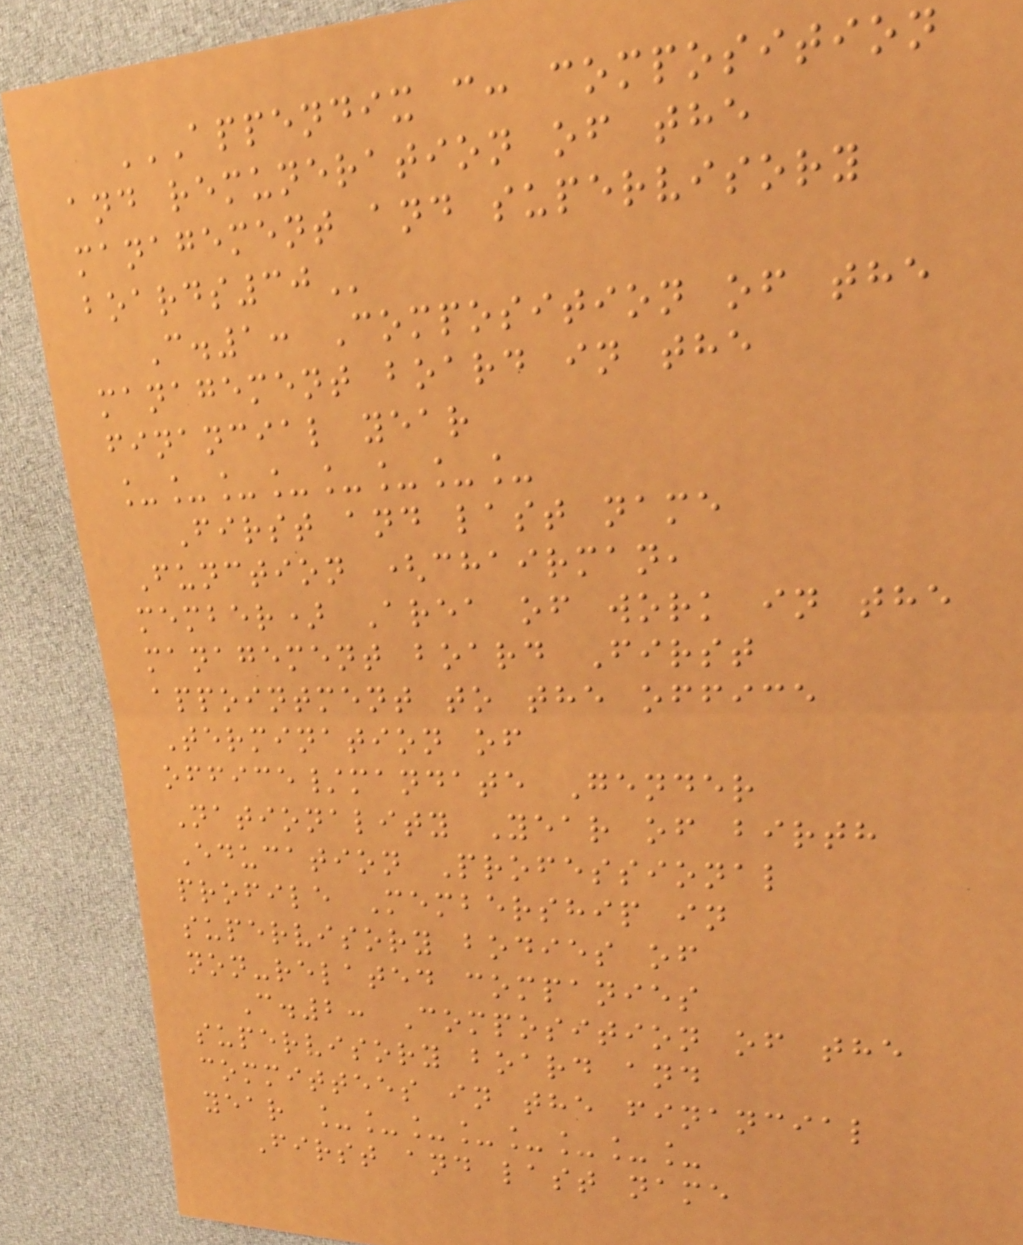APPENDIX C: COMPOSITION
AND REMUNERATION OF THE
MANAGEMENT AND SUPERVISORY
BOARDS30
C.1: Composition of the
management board in the
financial year
________
First and last name
Function (chairman,
member) Area of work in the
management board First
appointment to the office
Termination of
office/mandate Gender
Nationality Year of birth
Education Professional
profile Membership in
supervisory bodies of
non-related companies
C.2: Composition of the
supervisory board and
committees in the financial
year ________
First and last name
